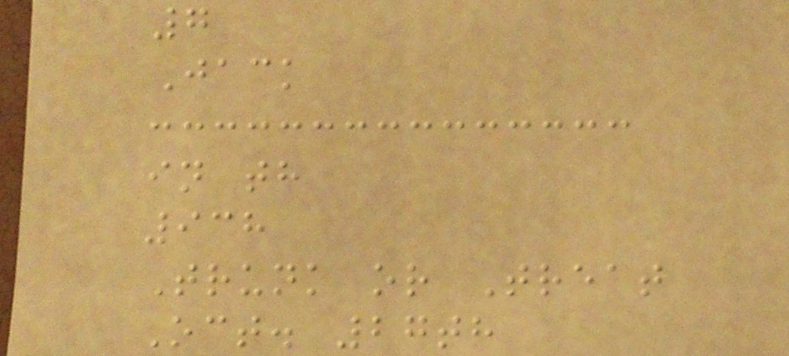7
Jack
in th
938
Trunk or Treat
Oct. 27th
